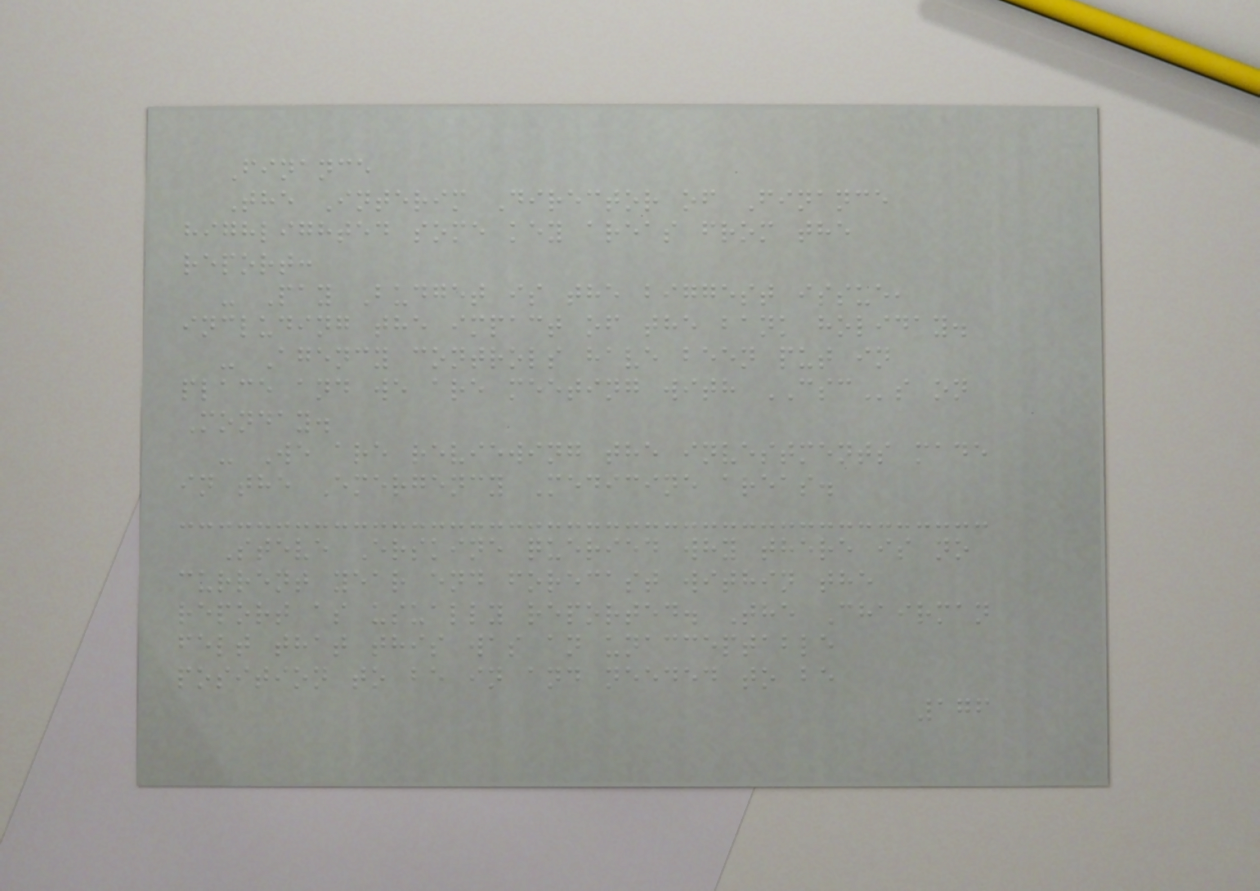Finance
The Interim Director of Finance
highlighted some key areas from the
report:
- Pay Budget is the biggest issue,
including the impact of the bank holiday.
- Agency controls have been put in
place and we are meeting with CSCs on
Monday.
- We are reviewing the investments made
in the Emergency Medicine areas.
Steve Erskine queried why there is no
current year end forecast within the
report as usually reported. The Chairman
felt that this was an unacceptable
position to be in and needed to be
176
